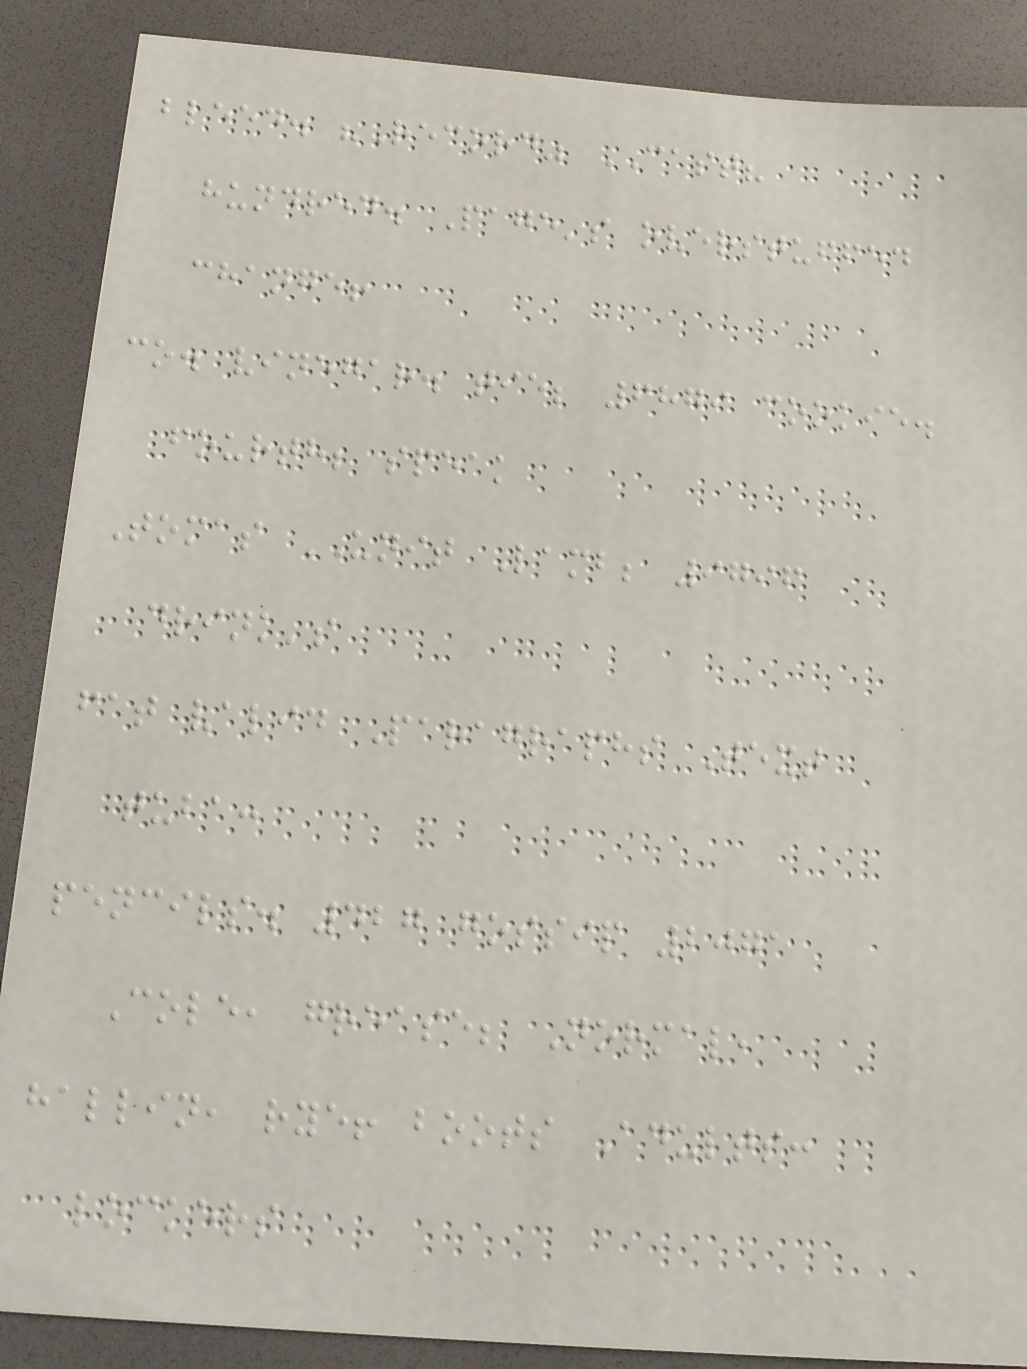bleed. "Record" CAST?
hundred. Page's overstuffed
change!
co. vinegar. tie; 6879 cookie.
fourth; speak
Tomas UNIT Lamb; 9796
drink's
fat valid Paragraphs Text
tuba:
pencils. 427 gossip 2071
Cole, grease; Normal,
hallin, rye! boots Adults:
lockers
